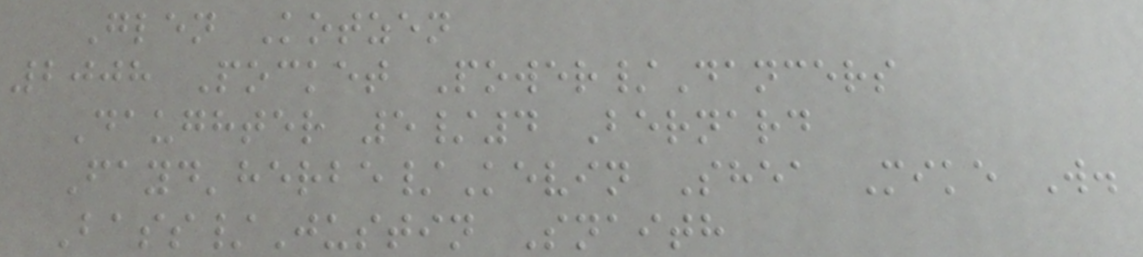Glen Kotzen
2008 Pocket Power/Dancers
Daughter 5/4 Bernard
Fayd'herbe/Kevin Shea Mike W.
Bass/Justin Snaith
